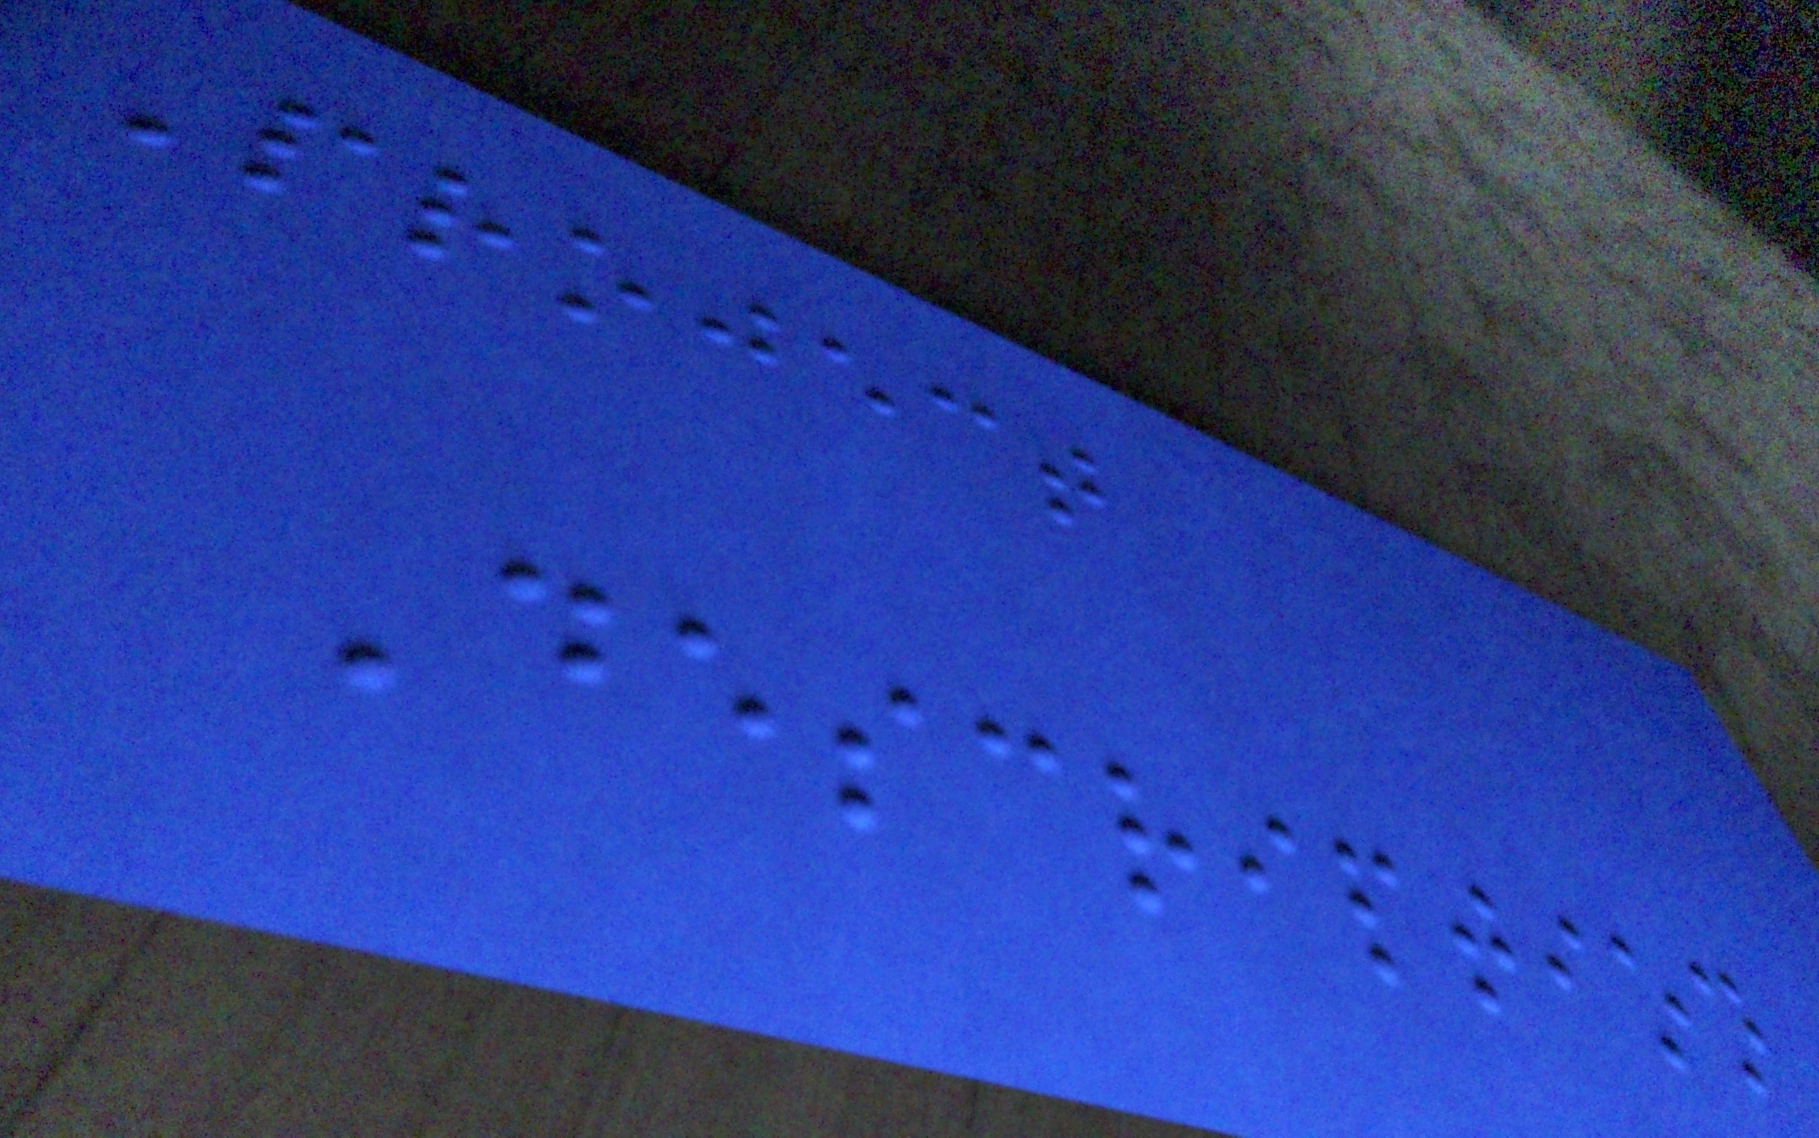Project
Description
